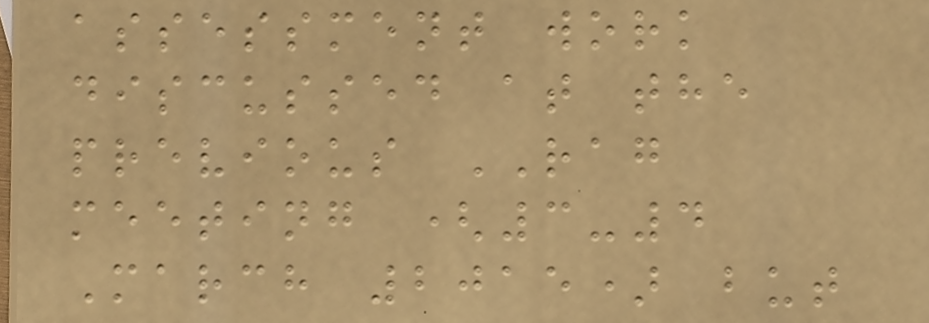assessment work
discussed at the
previous RAG
meeting (3-4
March 2015) but
